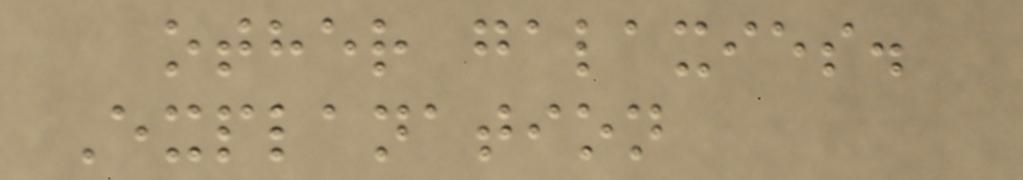other galaxies.
Explanation
